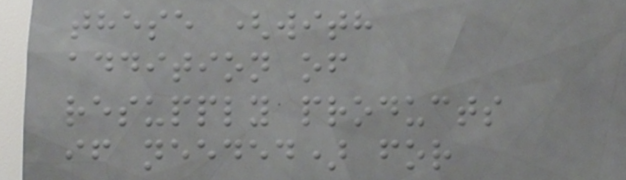these (with
addition of
resupply products
if needed) for
